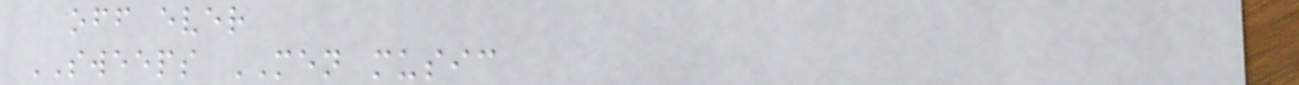off ever
SWEEPS MEN music
